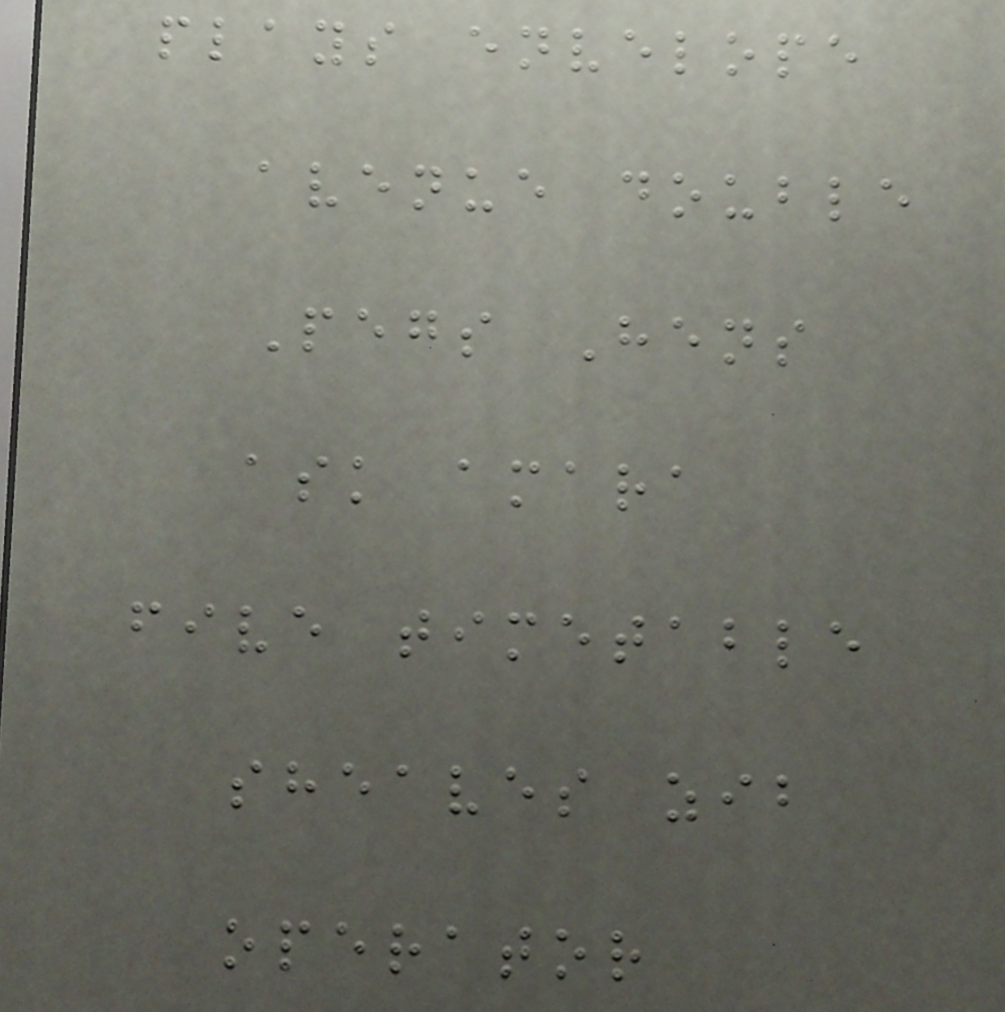plays envelope
avenue double
Pegs Hens
ask amara
five timetable
sheaves zib
operator
